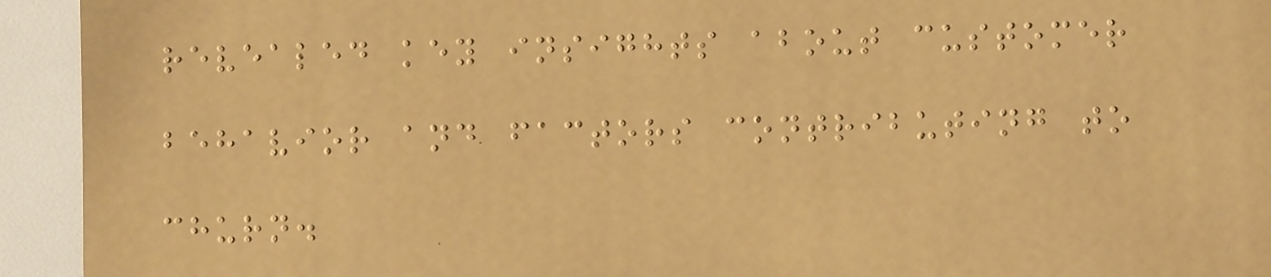revealed key insights about customer
behavior and factors contributing to
churn.
